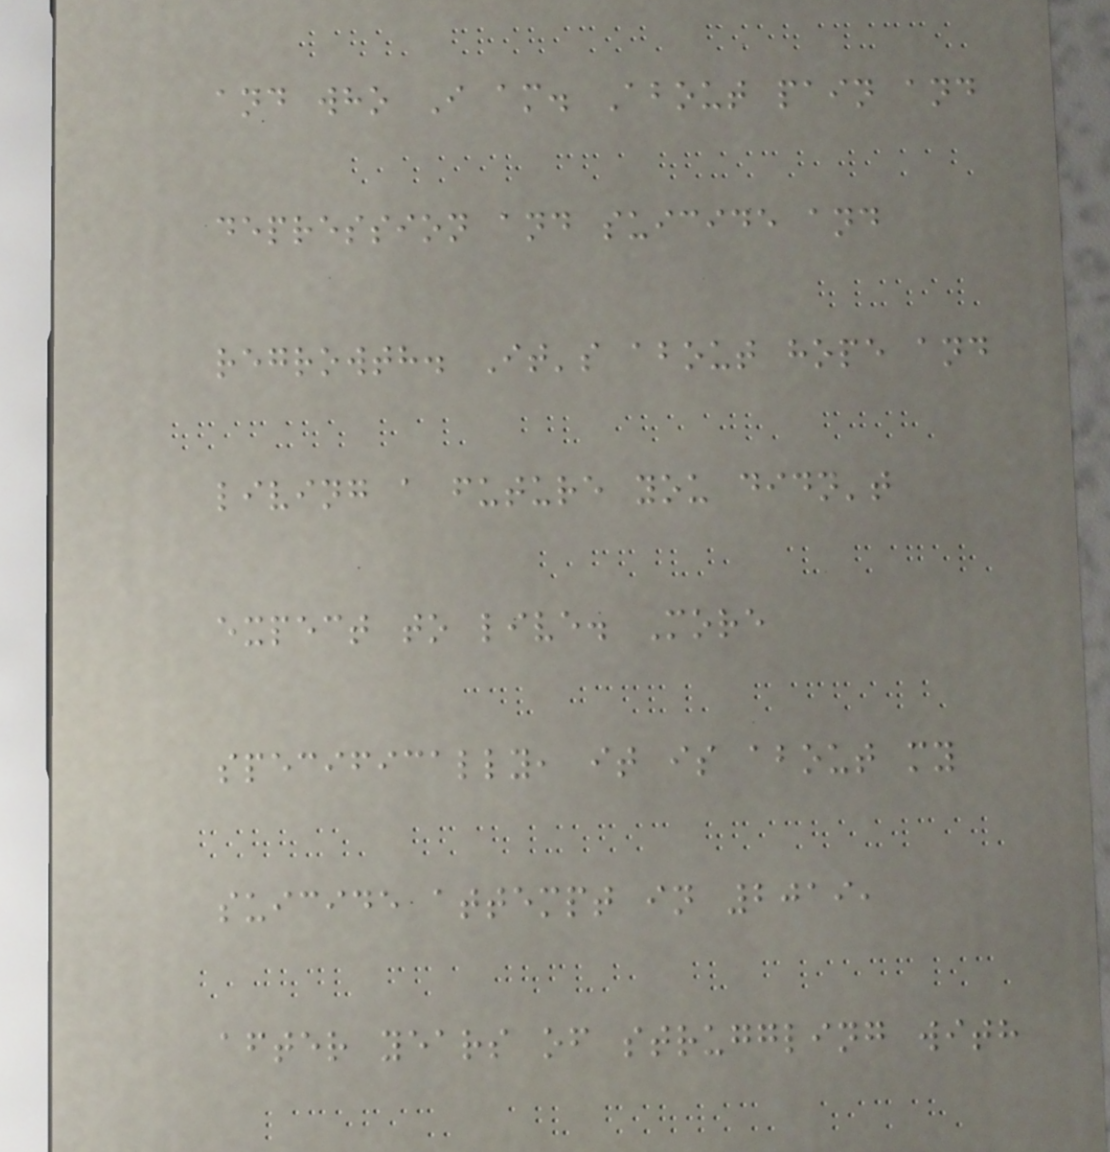and who I am. About pain and
depression and suicide and
regrowth. It's about hope and
living a future you didn't
expect to live. More
specifically, it is about my
suicide attempt in 2019,
after years of struggling with
